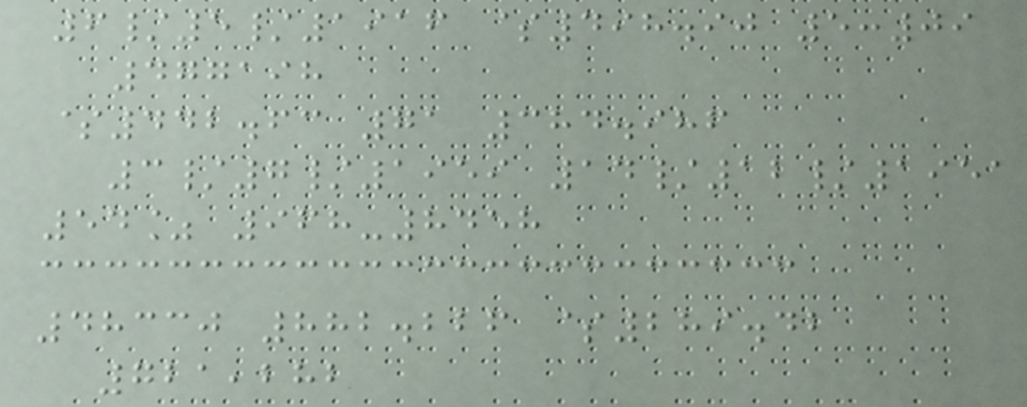6/5/1916 $498.90 5:09
477198
$442.63 71 384.986
3/7/1959 14/12/1951
54% 968-8458
48330 882.226 $289.42
721,282
